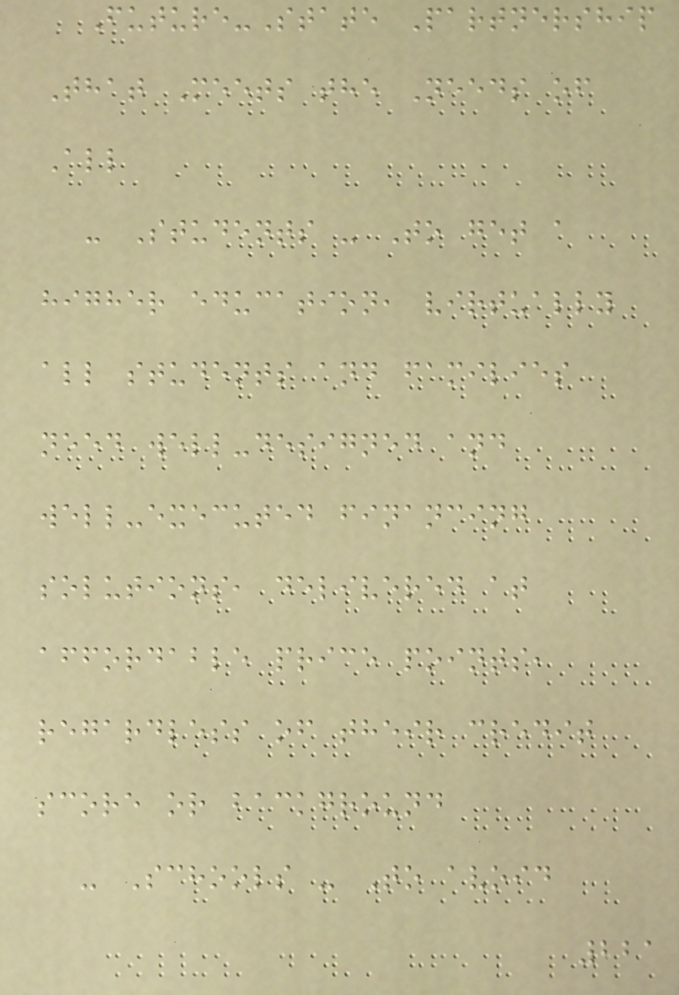Future-State Partnership
That Meets the Needs of
All
- Students - To get a
higher education, virtually
all students and families
need well-designed and
well-executed financing
solutions, delivered at
affordable price points,
regardless of their credit
score or background
- Schools - To avoid
221
